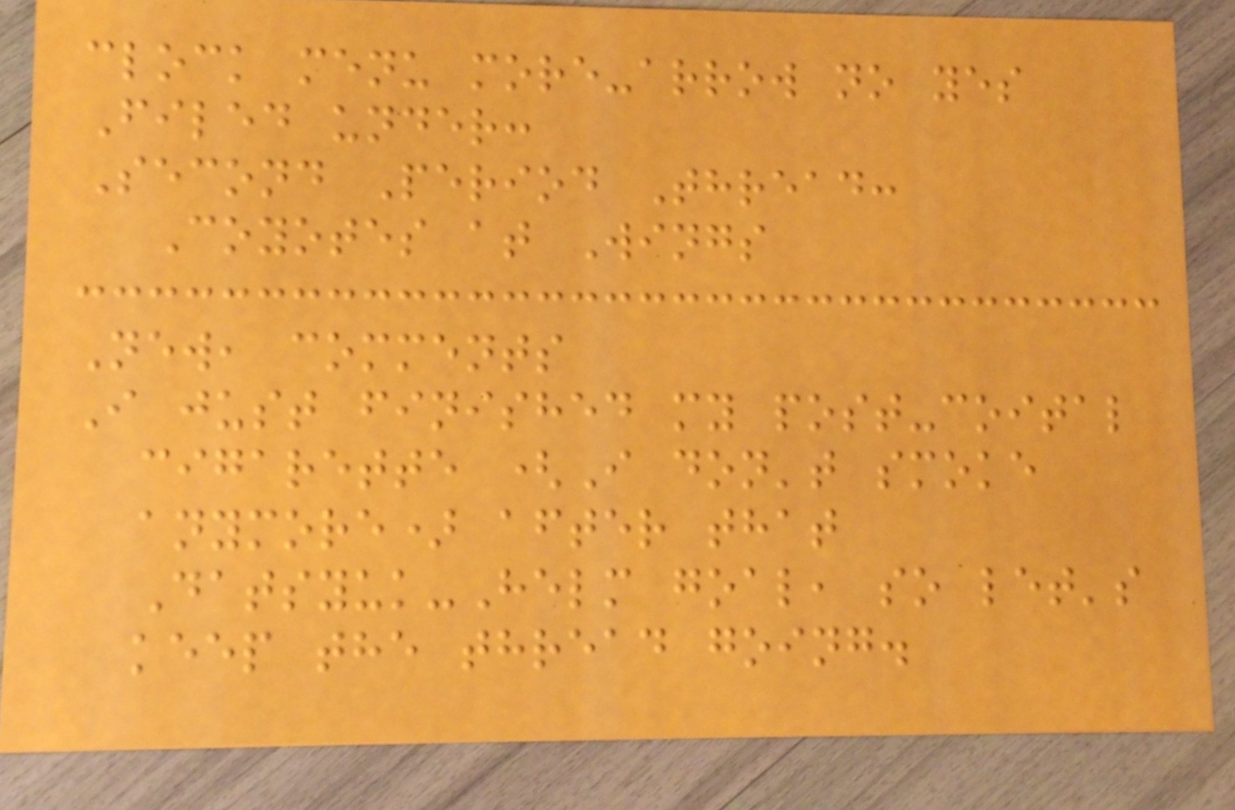clock menu more-arrow no yes
Filed under:
Second Period Thread:
Coyotes at Wings
New, comments
I just finished my post-coital
cigarette (I don't smoke
anymore) after that
Datsyuk-Helm goal, so let's
keep the thread going.
